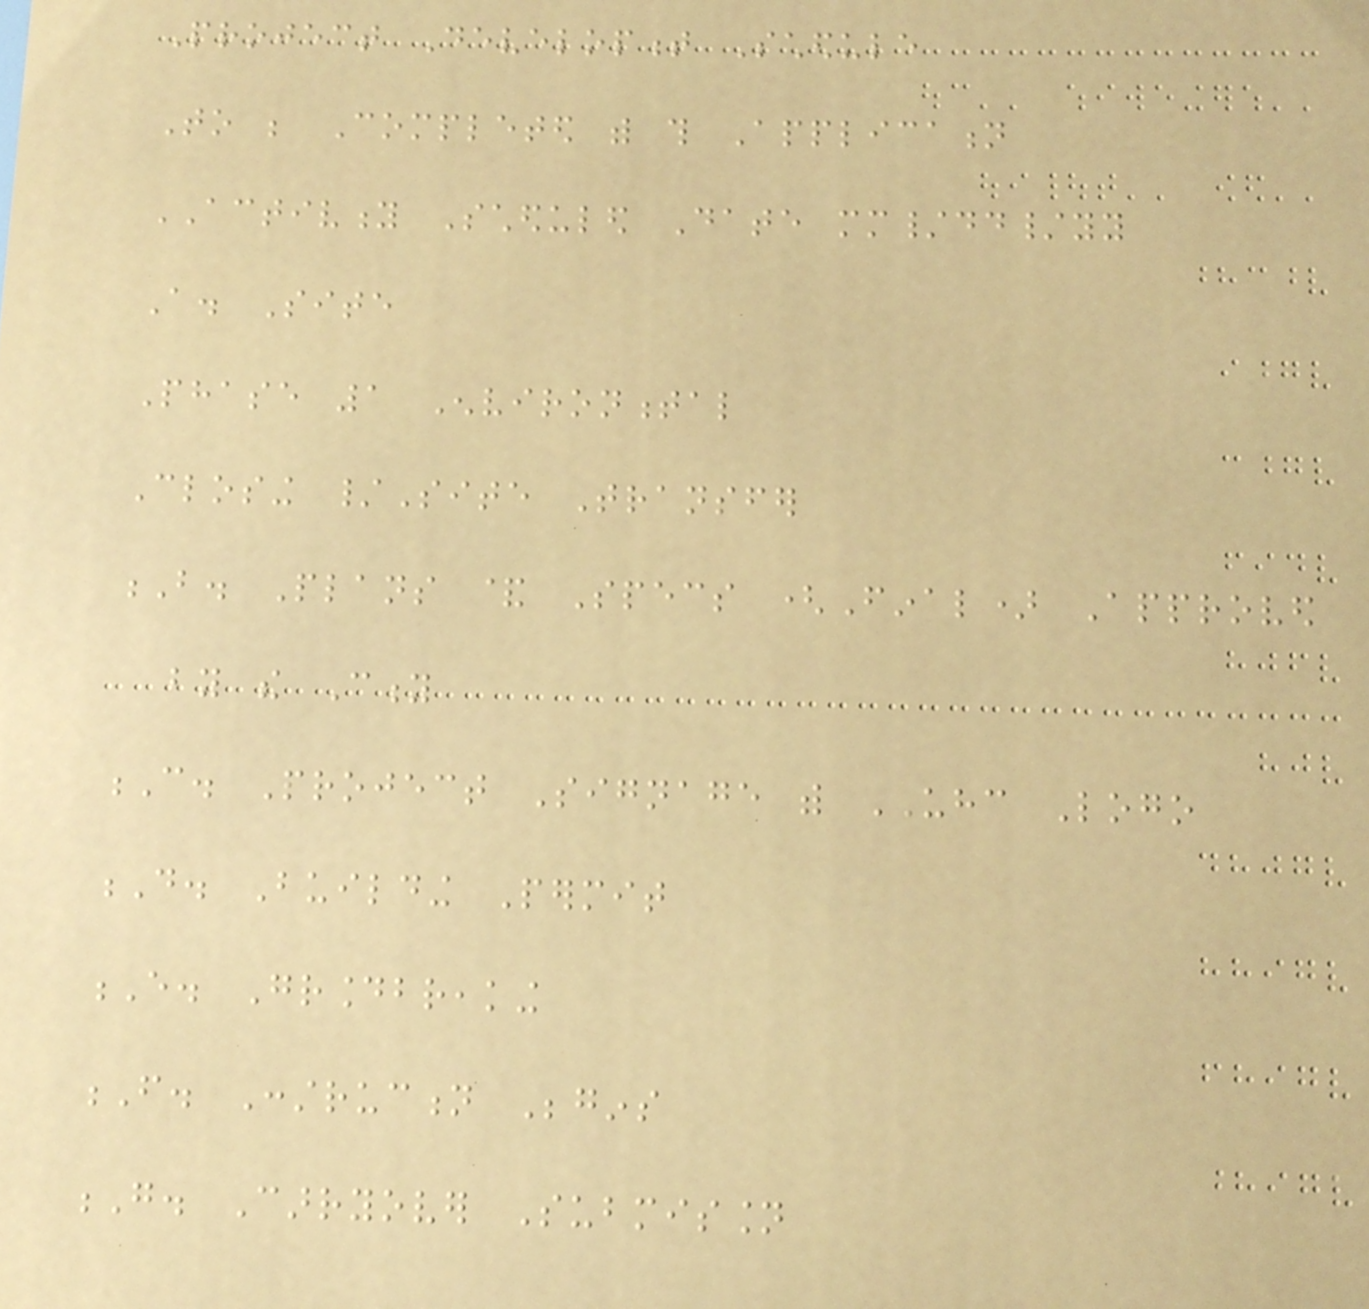Project Development Schedule
To be Completed with this Application
ACTIVITY Scheduled Date mm/dd/yy
A. Site
Phase 1 Environmental
Closing /Site Transfer
B. Plans & Specs (Final) Approved
by the City
C. Project Signage with UHC Logo
D. Building Permit
E. Groundbreaking
F. Construction Begins
G. Carryover Submission
